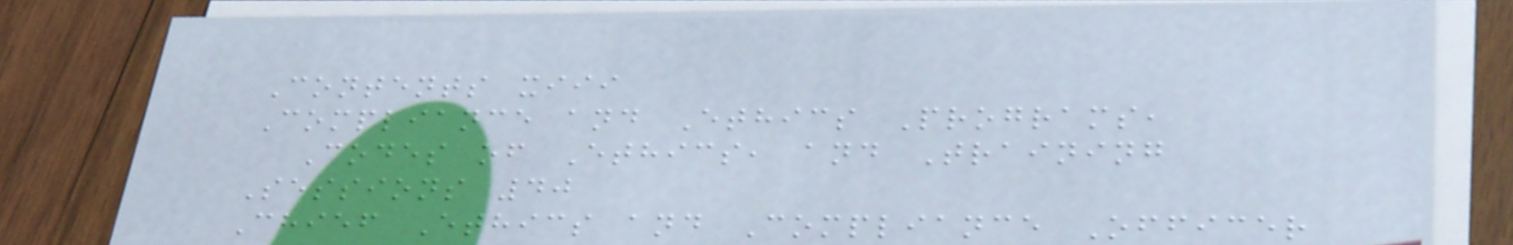Contents xiii
Compliance and Ethics Programs,
Codes of Ethics, and Training
Sessions 40
Chief Ethics and Compliance Officer
